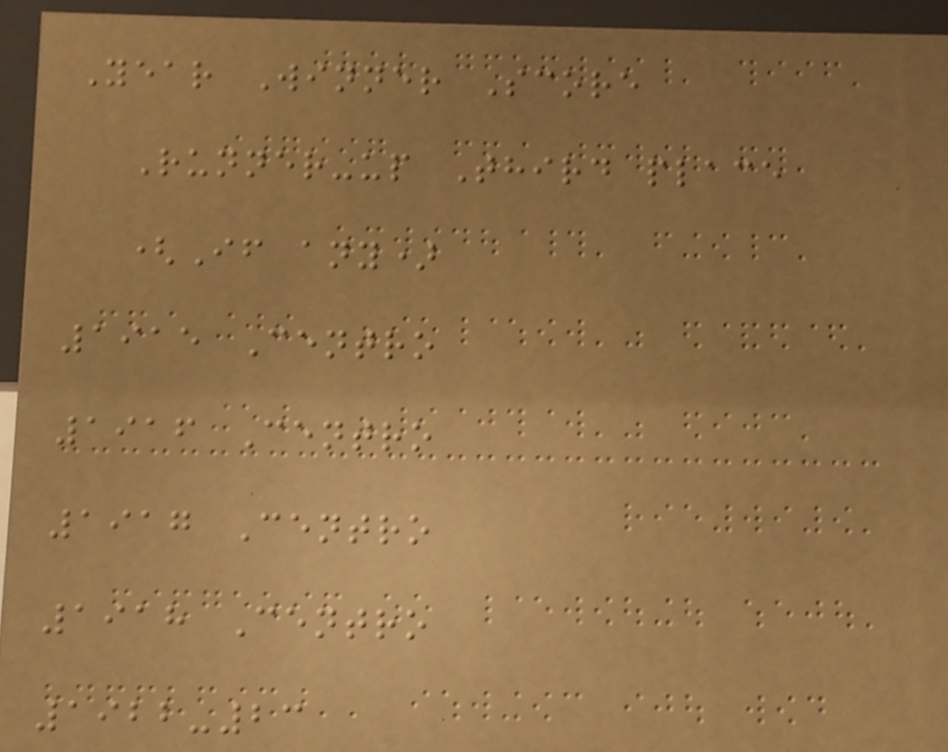Year Winner Score
Runner-up Third place
(If any)
1915 Centro
1916 Centro
1917 Centro
1918 Centro
1922-23
